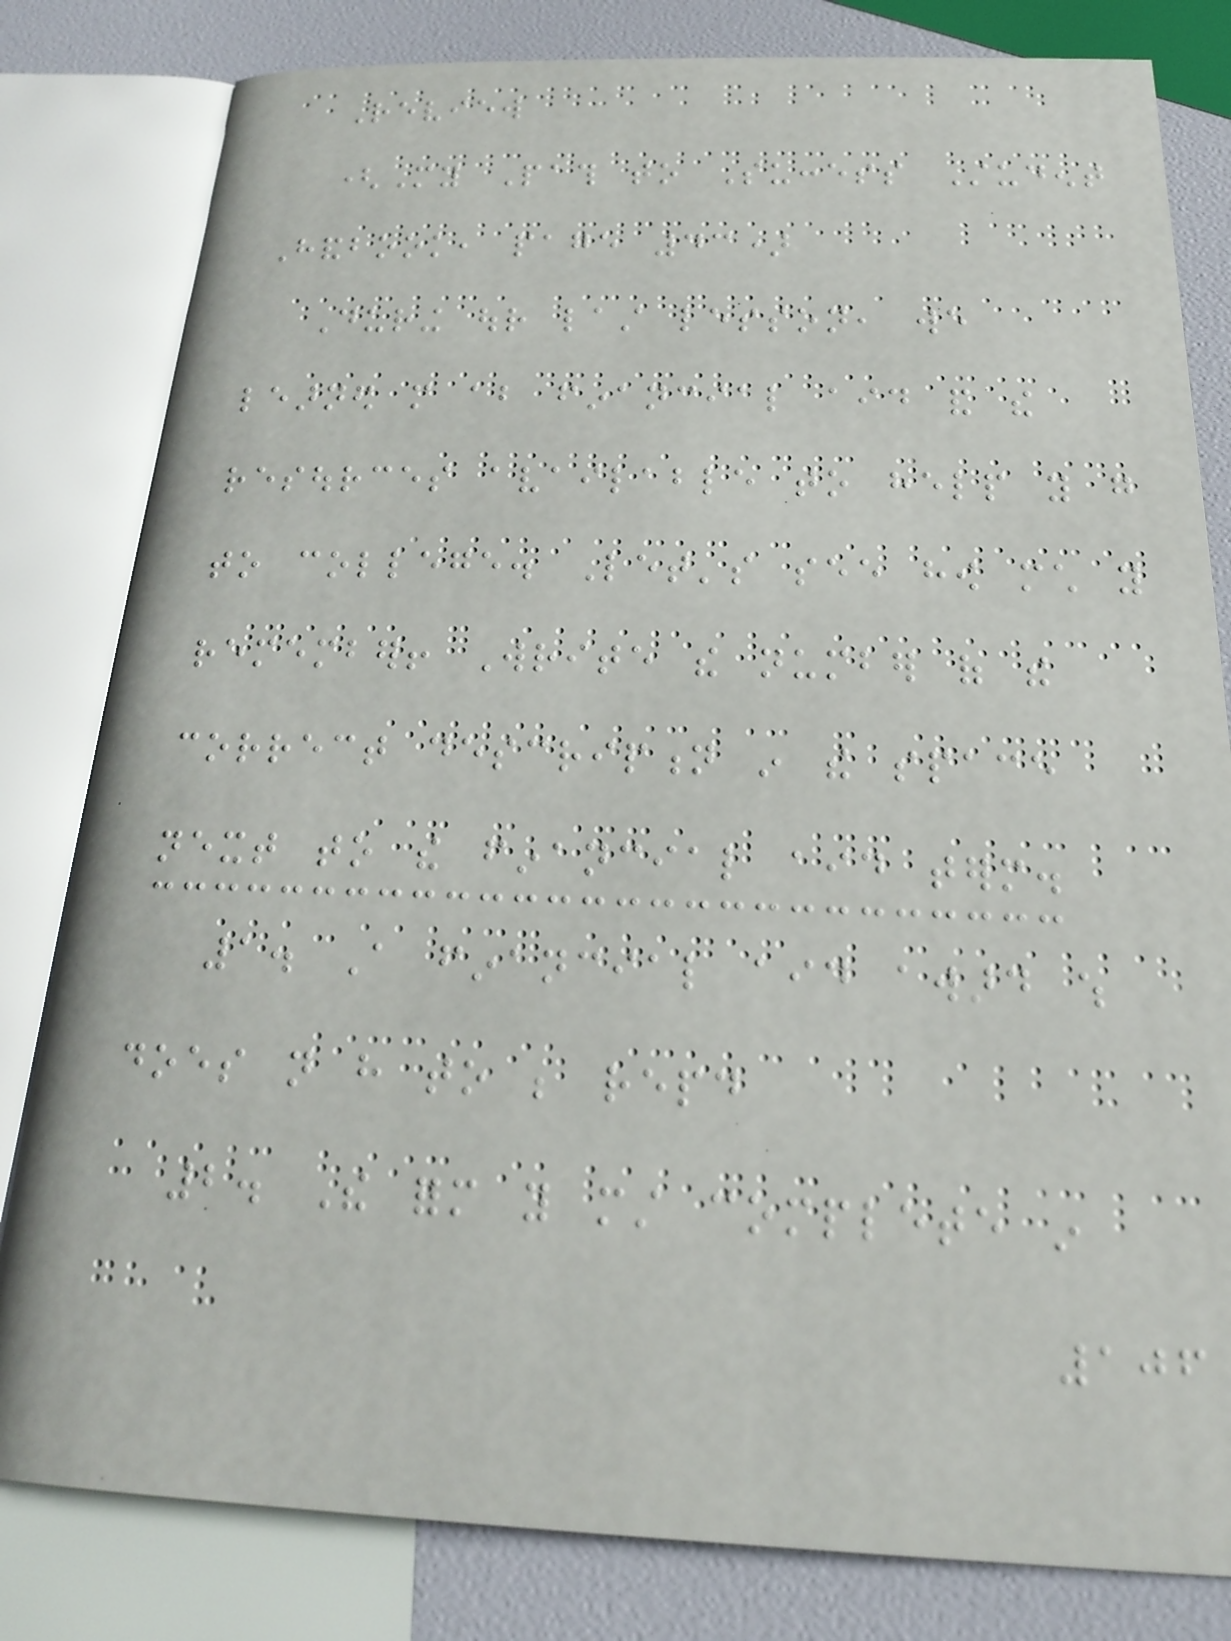Review
(My Path to Success Student
Handbook, page 43)
During our last lesson, we
learned more about financial aid and the
resources available to help you go
to college. Let's see how much you
remember! Write the number of the
correct description in the space
next to the financial aid term.
1. A financial aid award which
does not have to be repaid
2. The form you must complete in
106
